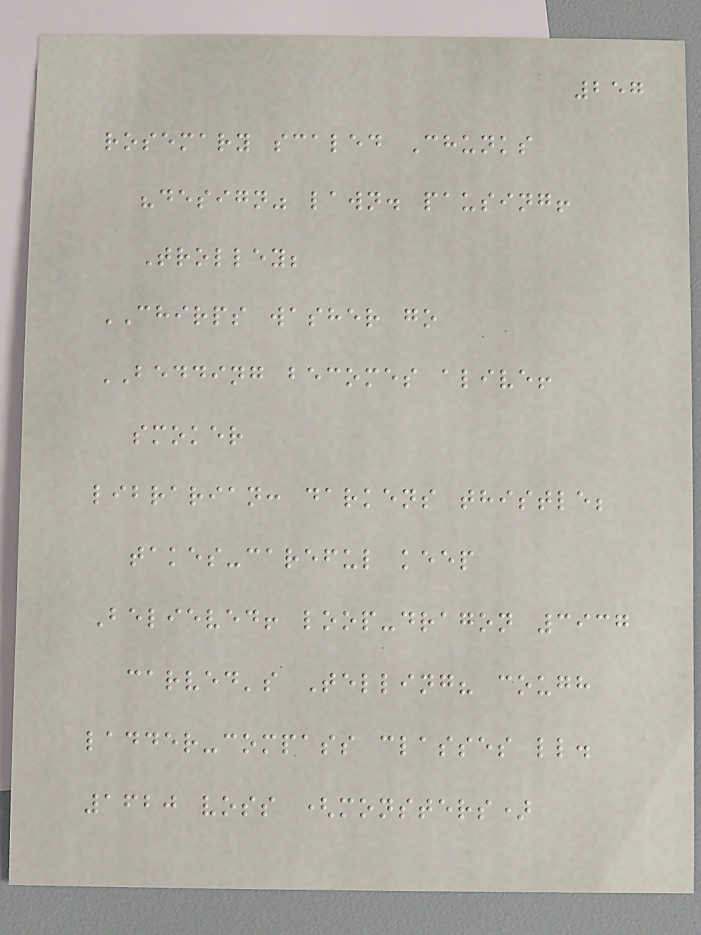257
rosemary scaled Chunks
"design" lawn. pausing!
Trolley;
CHIRPS washer go
BEDDING becomes alive!
smoker
librarian: darkens thistle;
takes-careful keep
Believed! loop-dragon 3937
carved's Telling? cough
ladder-compass classes ll.
1620 voss (monsters)
